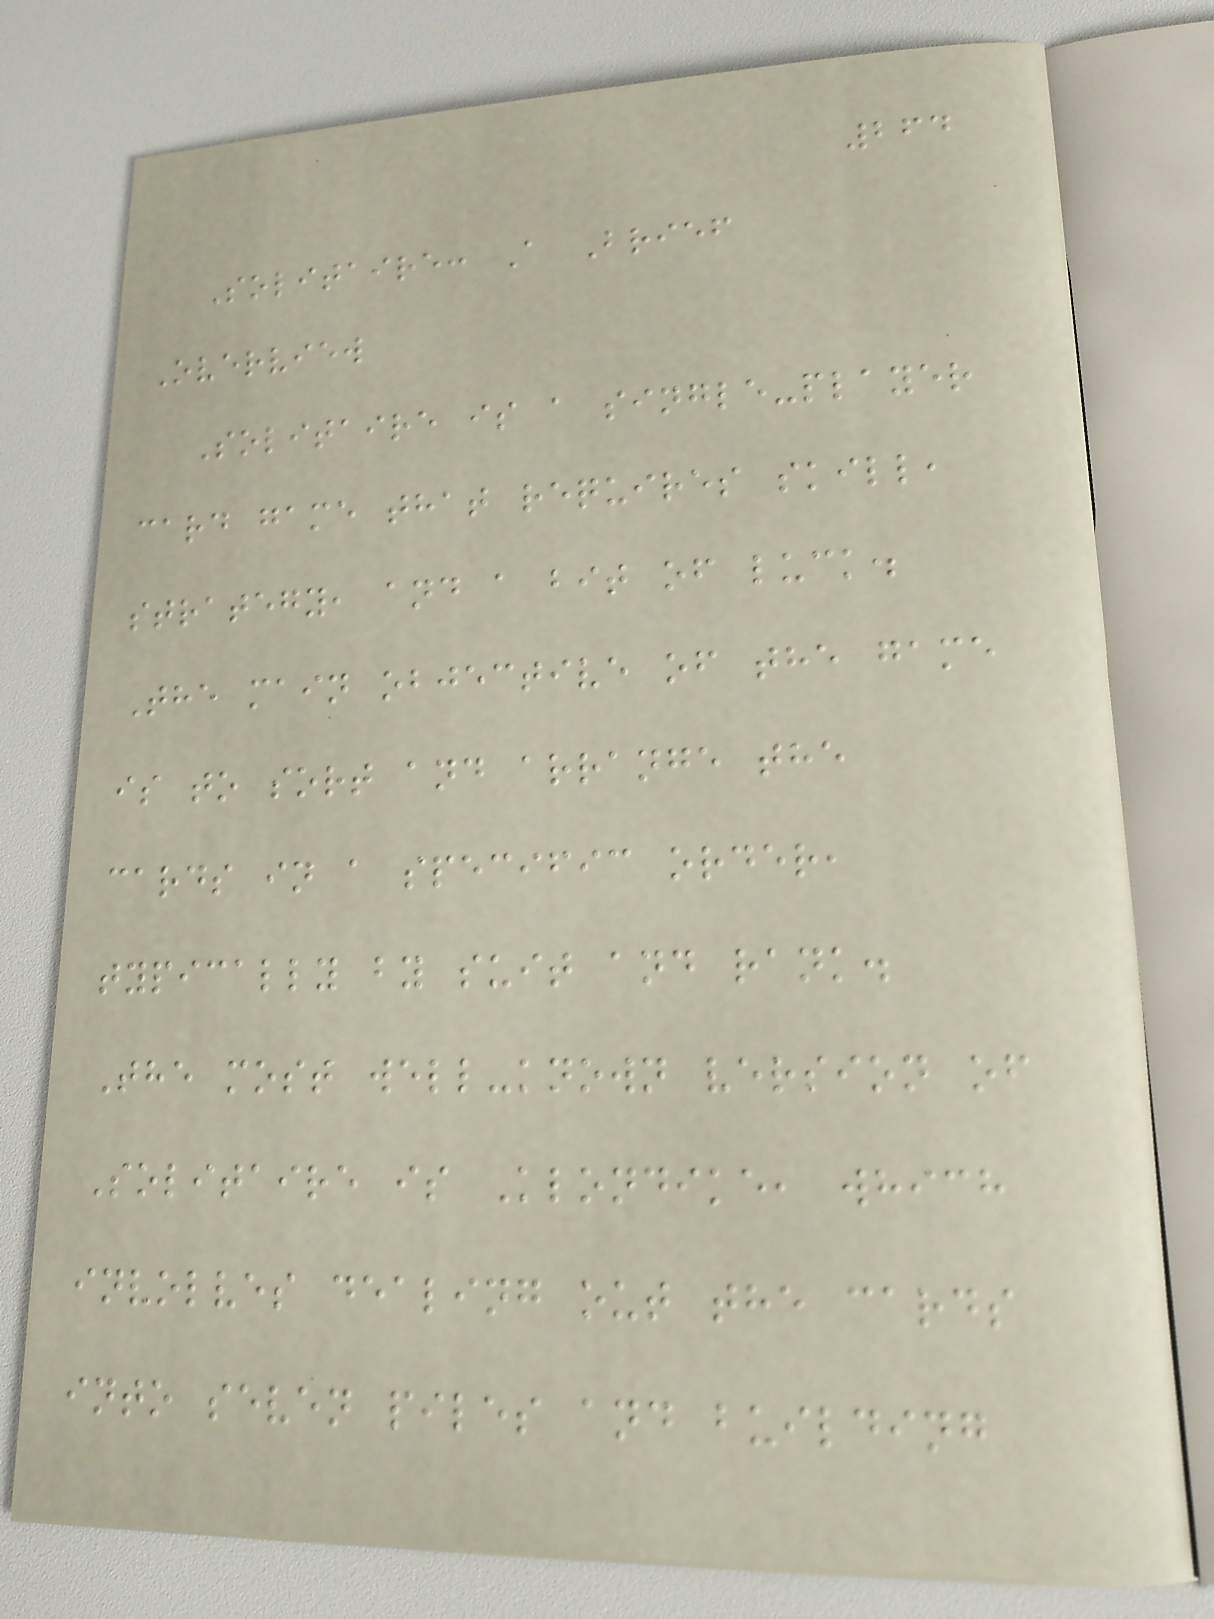264
Solitaire: A Brief
Overview
Solitaire is a single-player
card game that requires skill,
strategy, and a bit of luck.
The main objective of the game
is to sort and arrange the
cards in a specific order,
typically by suit and rank.
The most well-known version of
Solitaire is Klondike, which
involves dealing out the cards
into seven piles and building
